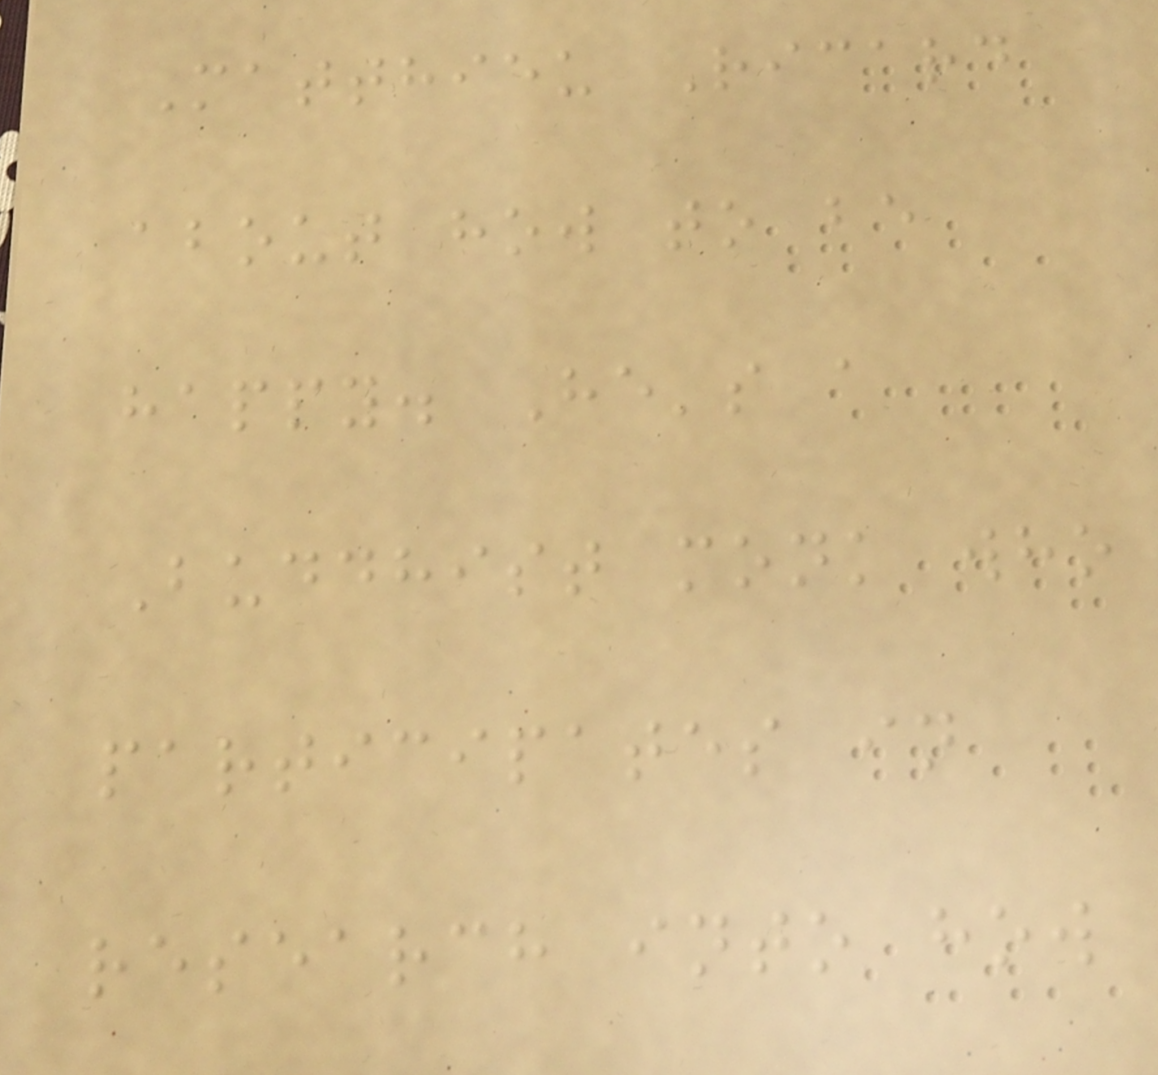Matthieu Ricard
about how to be
happy. He's a
Buddhist monk who
participates in
research into how
